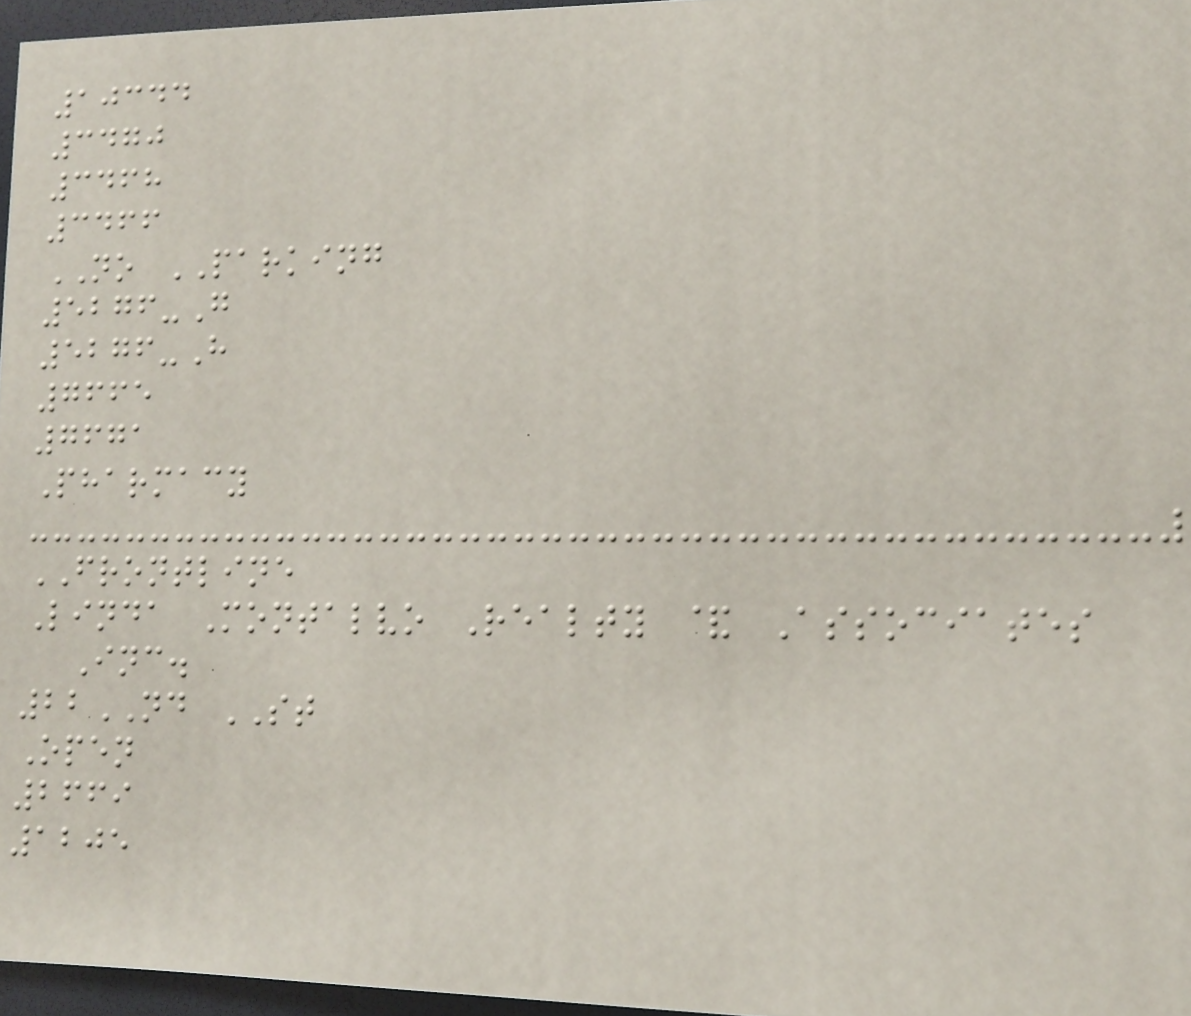10344
3470
3468
3466
NO PARKING
5276-G
5276-H
7665
7671
Pharmacy
FRONTLINE
Linda Montalvo Realty & Associates
Inc.
22ND ST
Open
2669
1205
